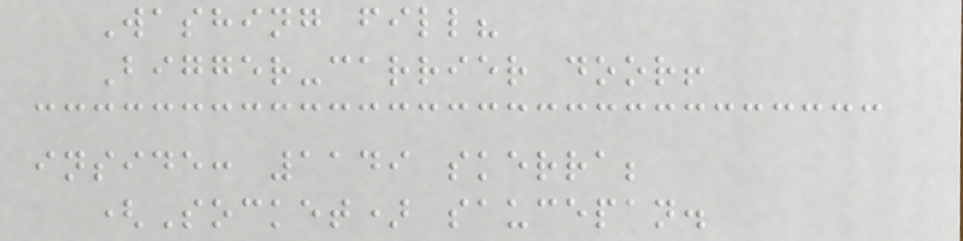Washing fill?
Bigger-carrier door!
inside: 1149 skerra;
(Socket) saucepan.
